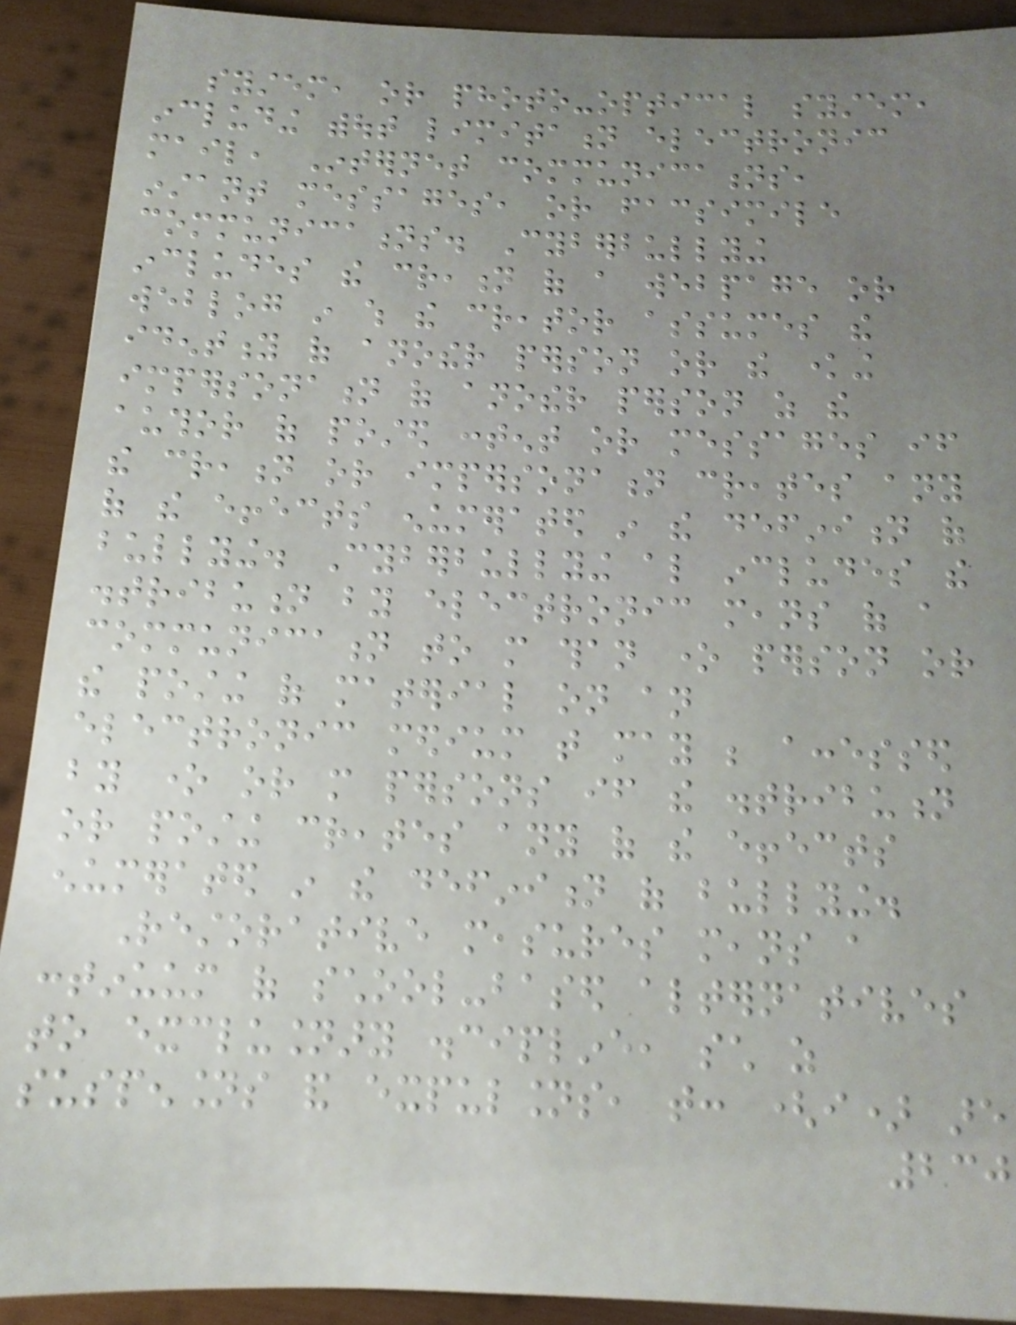system, or photo-optical system,
including without limitation electronic
mail, Internet communications,
instant messages, or facsimile
communications. Cyberbullying
includes the creation of a webpage or
weblog in which the creator assumes the
identity of another person or the knowing
impersonation of another person as the
author of posted content or messages if
the creation or impersonation creates any
of the effects enumerated in the definition of
bullying. Cyberbullying also includes the
distribution by electronic means of a
communication to more than one person or
the posting of material on an
electronic medium that may be accessed
by one or more persons if the distribution
or posting creates any of the effects
enumerated in the definition of bullying.
Restorative measures means a
continuum of school-based alternatives
to exclusionary discipline, such as
suspensions and expulsions, that: (i) are
230
